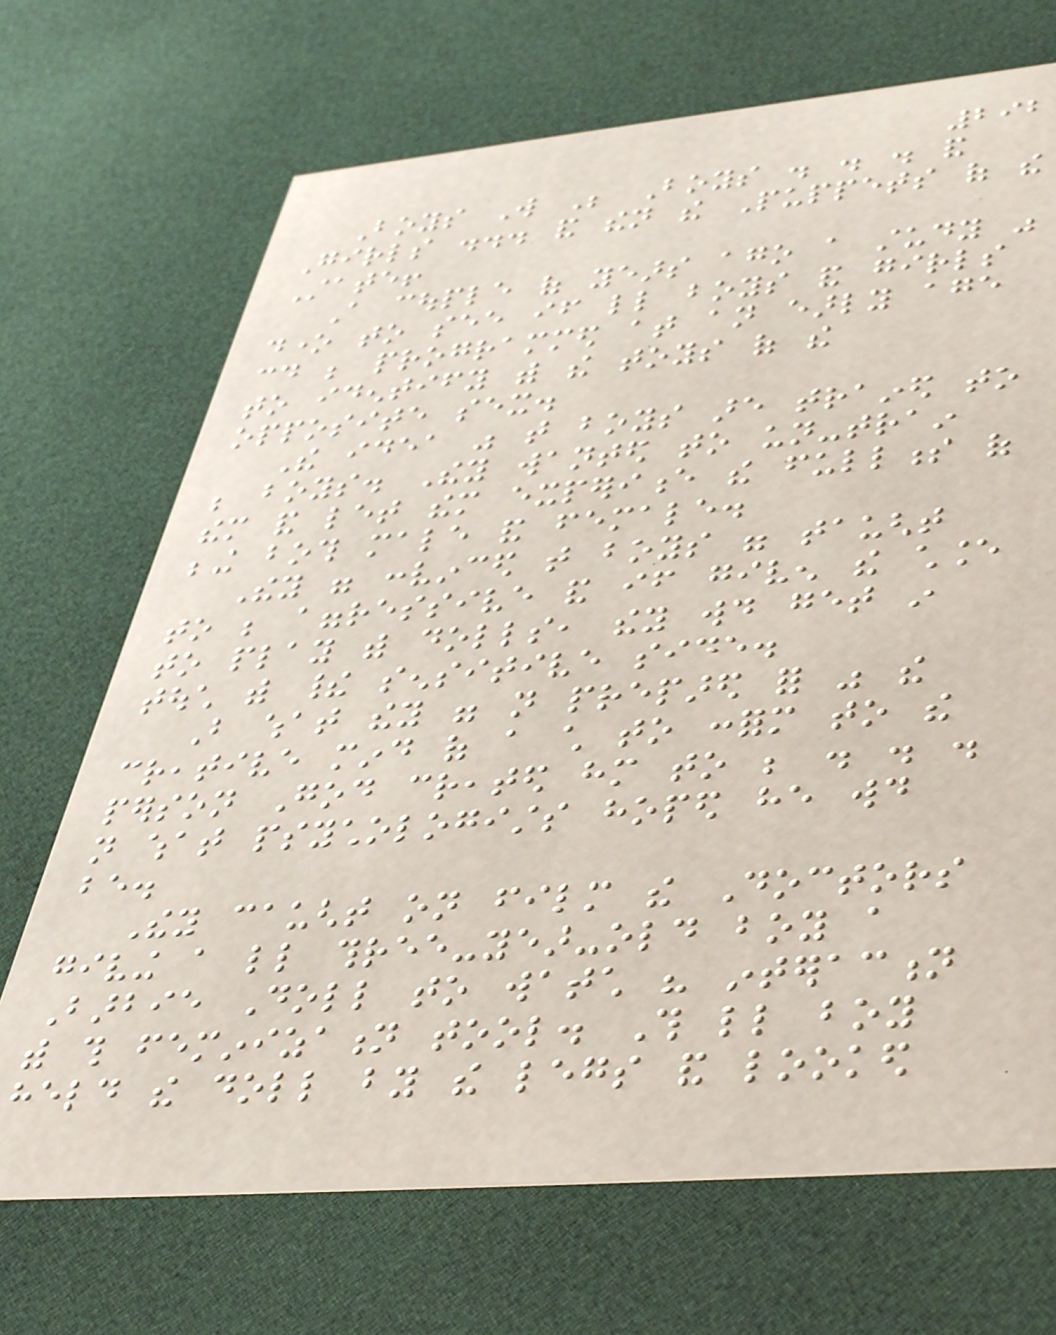292
Boys Will Be Boys . . . and
Girls ... and then the Puppets of the
State!
A couple of years ago a study was
done to see if little boys and girls
could be programmed at an early age
to identify with the toys of the
opposite sex.
The idea was that boys are trained to
be boys. They wanted to un-train
them and let them experience the fullness of
being both male and female.
They were convinced that boys were taught
to be aggressive and if given the chance
to play with dolls, they would get in
touch with their sensitive side.
But what they were not prepared for was the
creative mind of a child to conform to the
person God created him to be . . .
not what psychologists hoped he would
be.
They caught on film the Doctors
giving a little three-year-old boy a
Barbie Doll to watch his interaction
with this feminization tool. This little boy
held the doll by the legs and looked
